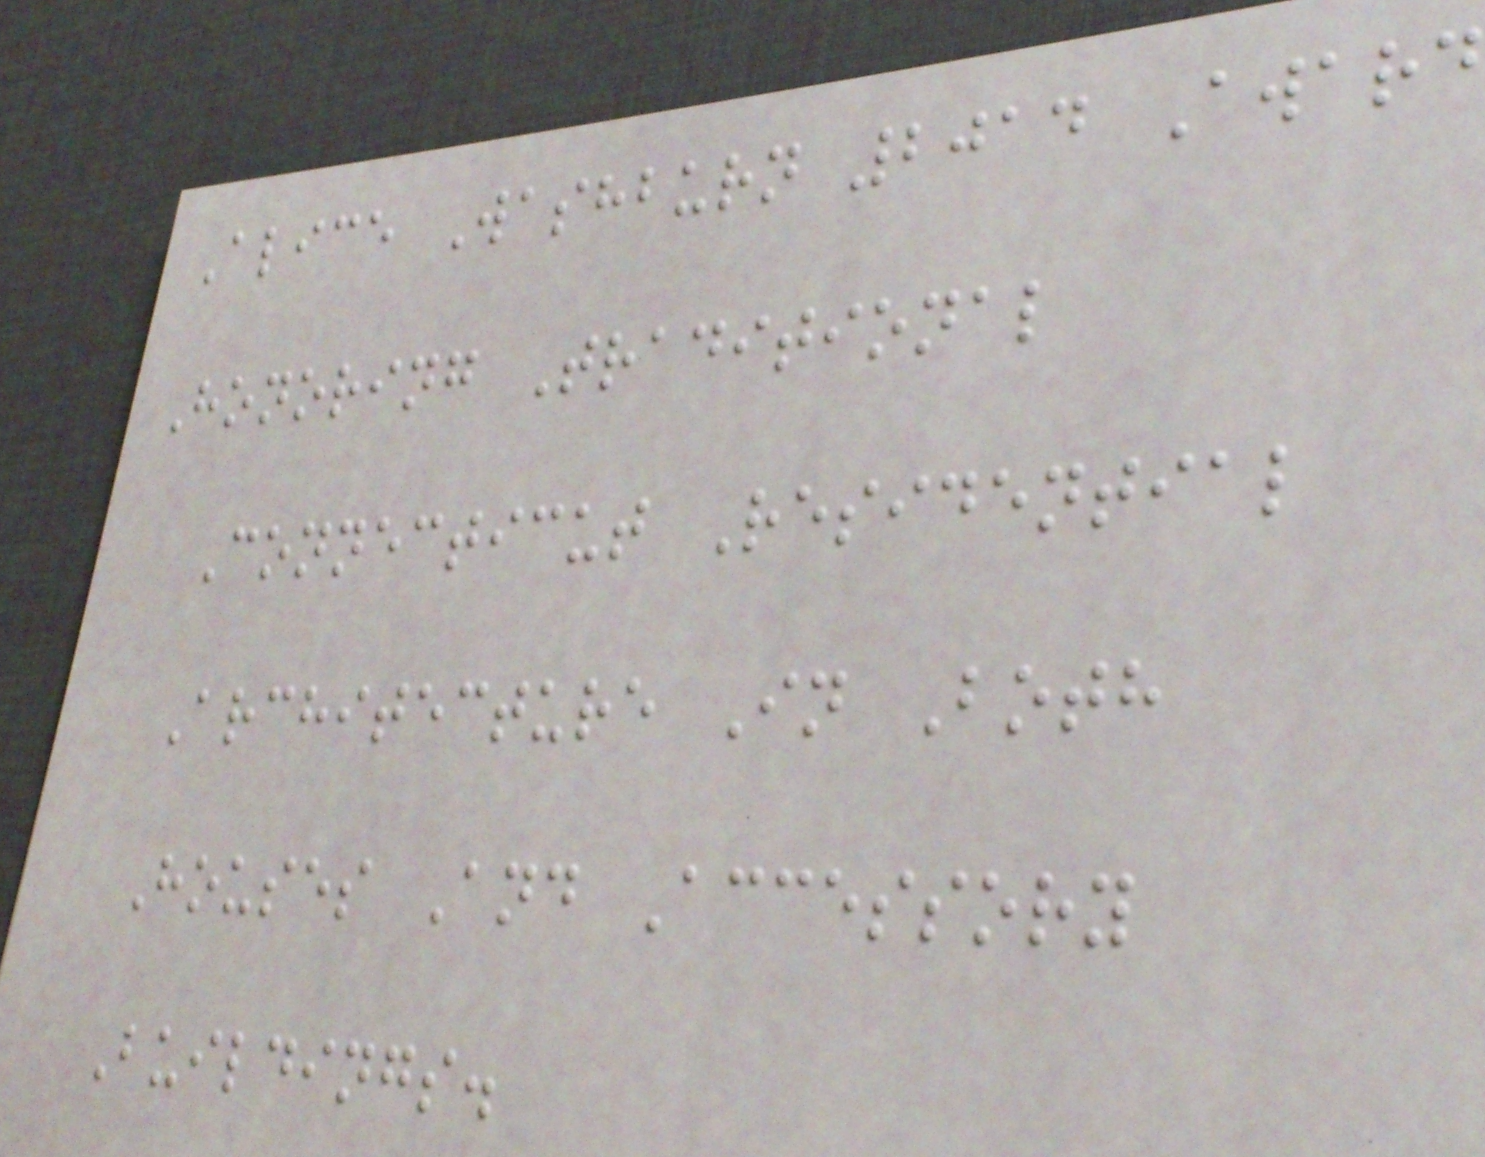Alice Washburn 2014 Award
Honoring Traditional
Connecticut Residential
Architecture In Both
Houses And Accessory
Buildings.
